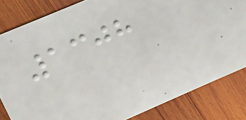1308
